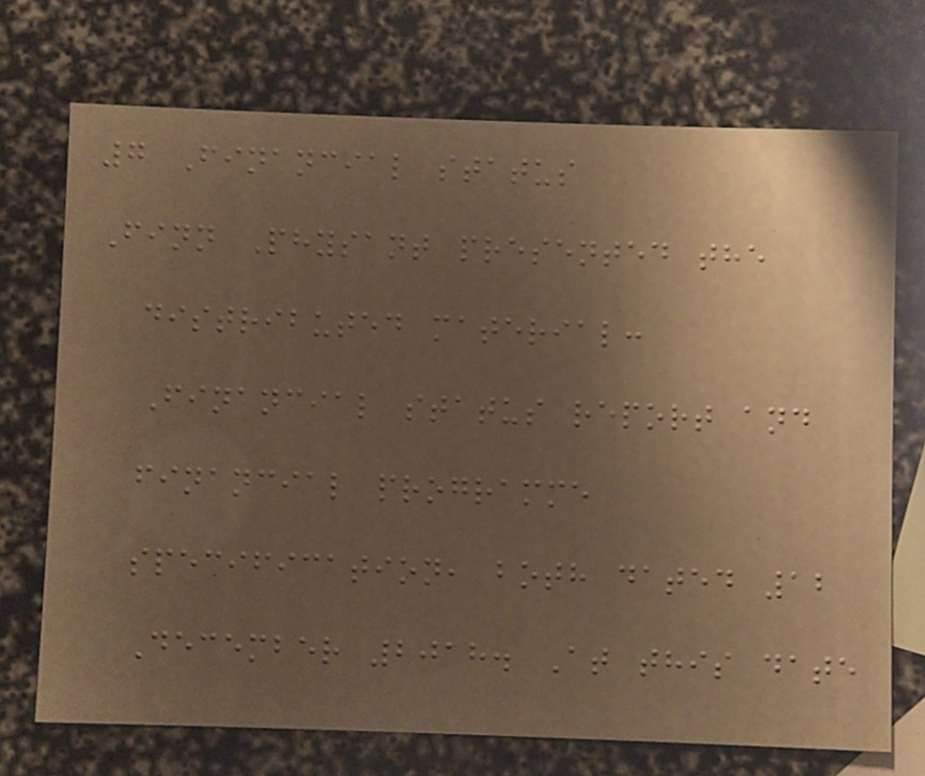7 Financial status
Finn Physant presented the
distributed material:
Financial status report and
financial programme
specification, both dated 12
December 2018. At this date
